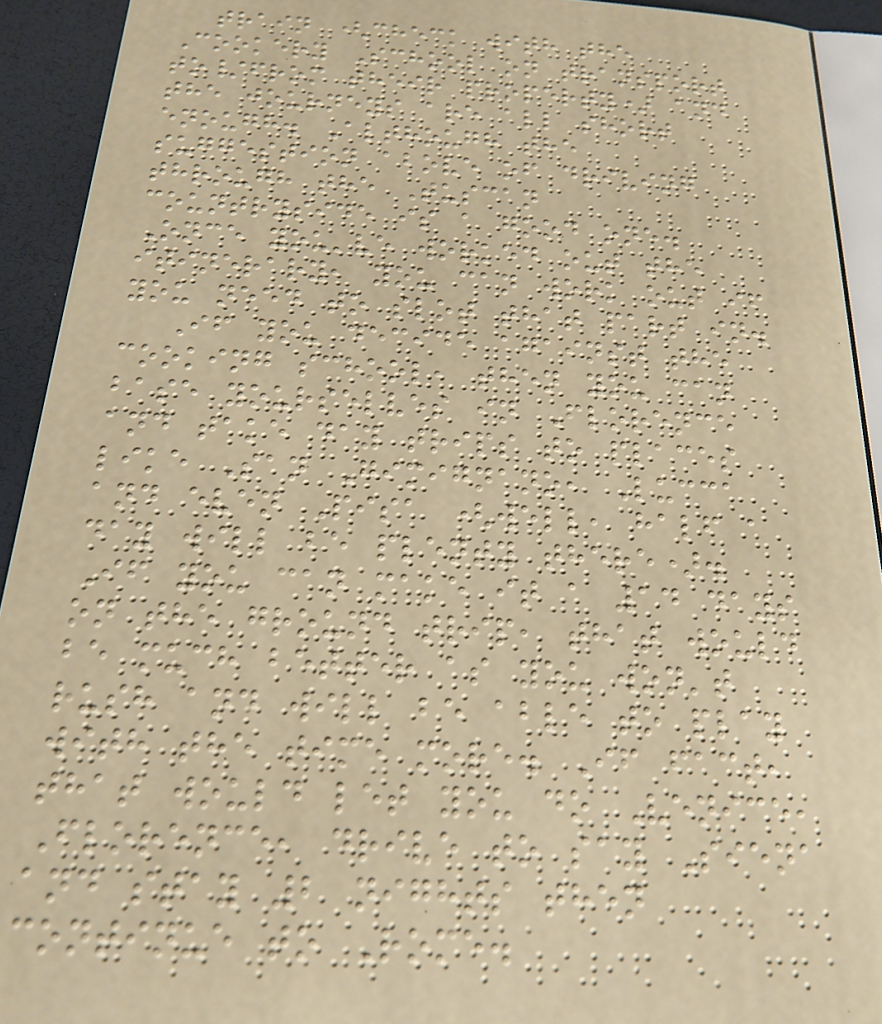train (check with the
Cookery School on transport
to/from their property) and
the journeys are all short
enough. Although the
suggestion above of driving
through the Tuscan
countryside is a good one.
Once you've worked out the
itinerary, you can work out if
you need to slot that part in.
If you decide against the
cooking school, then you can
base yourselves in Florence
and take day trips to places
like San Gimignano, Lucca
and even Pisa (well, half a
day will be plenty there).
If you can make it a 14 days
on the ground trip, that would
be much better as you won't
rush and will be able to play
with the time more. If fact,
that would let you do Venice,
Florence, drive to say Siena
and stay 2 nights then
continue to Rome.
